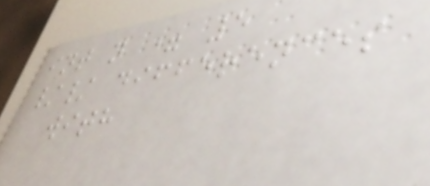int n = 5
// differences
with
